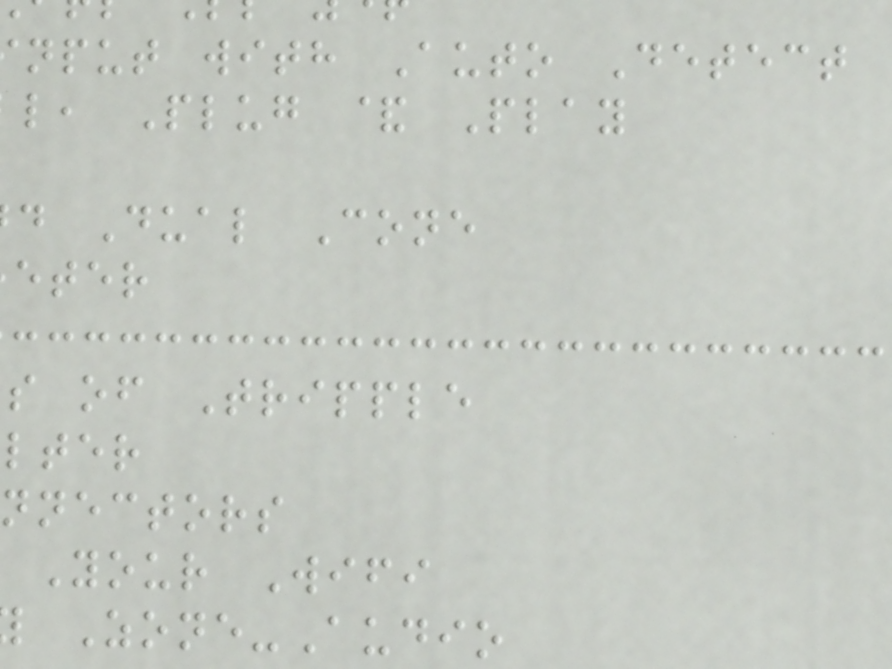nput with Auto Detect
l, Plug & Play
d Dual Cone
s of Tripple
nnectors
Your Wifi
Zone-Audio
